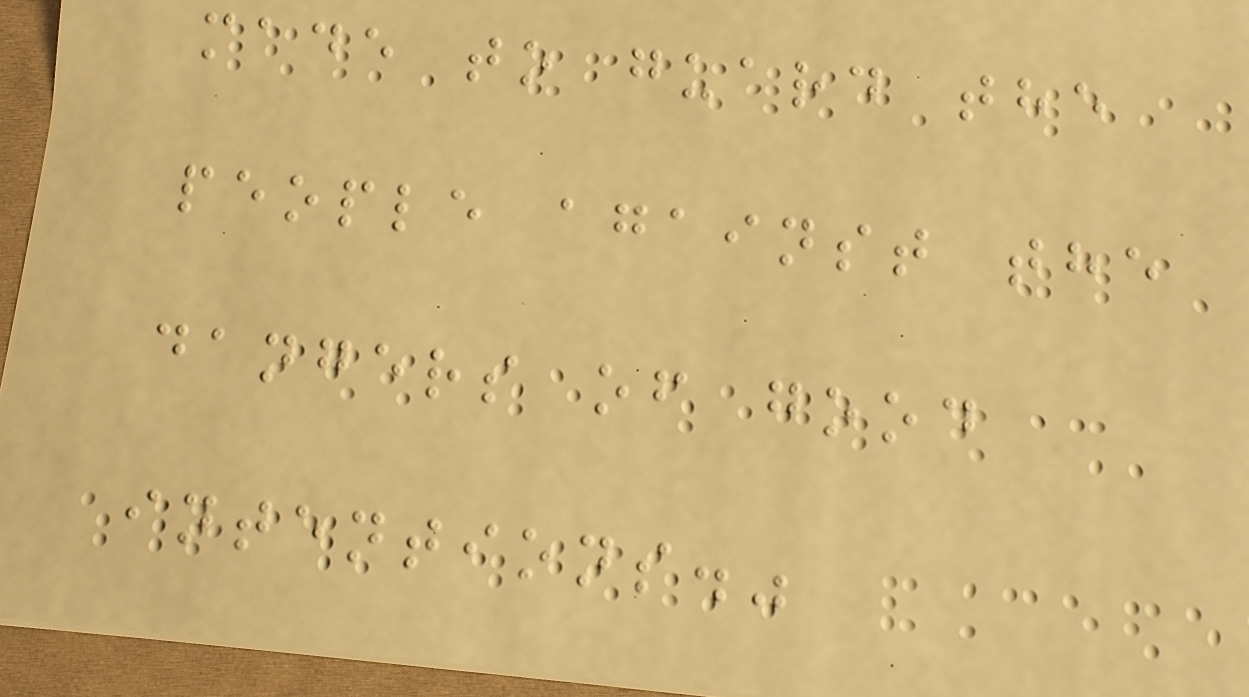made to guard the
people against the
dangers of good
intentions."
